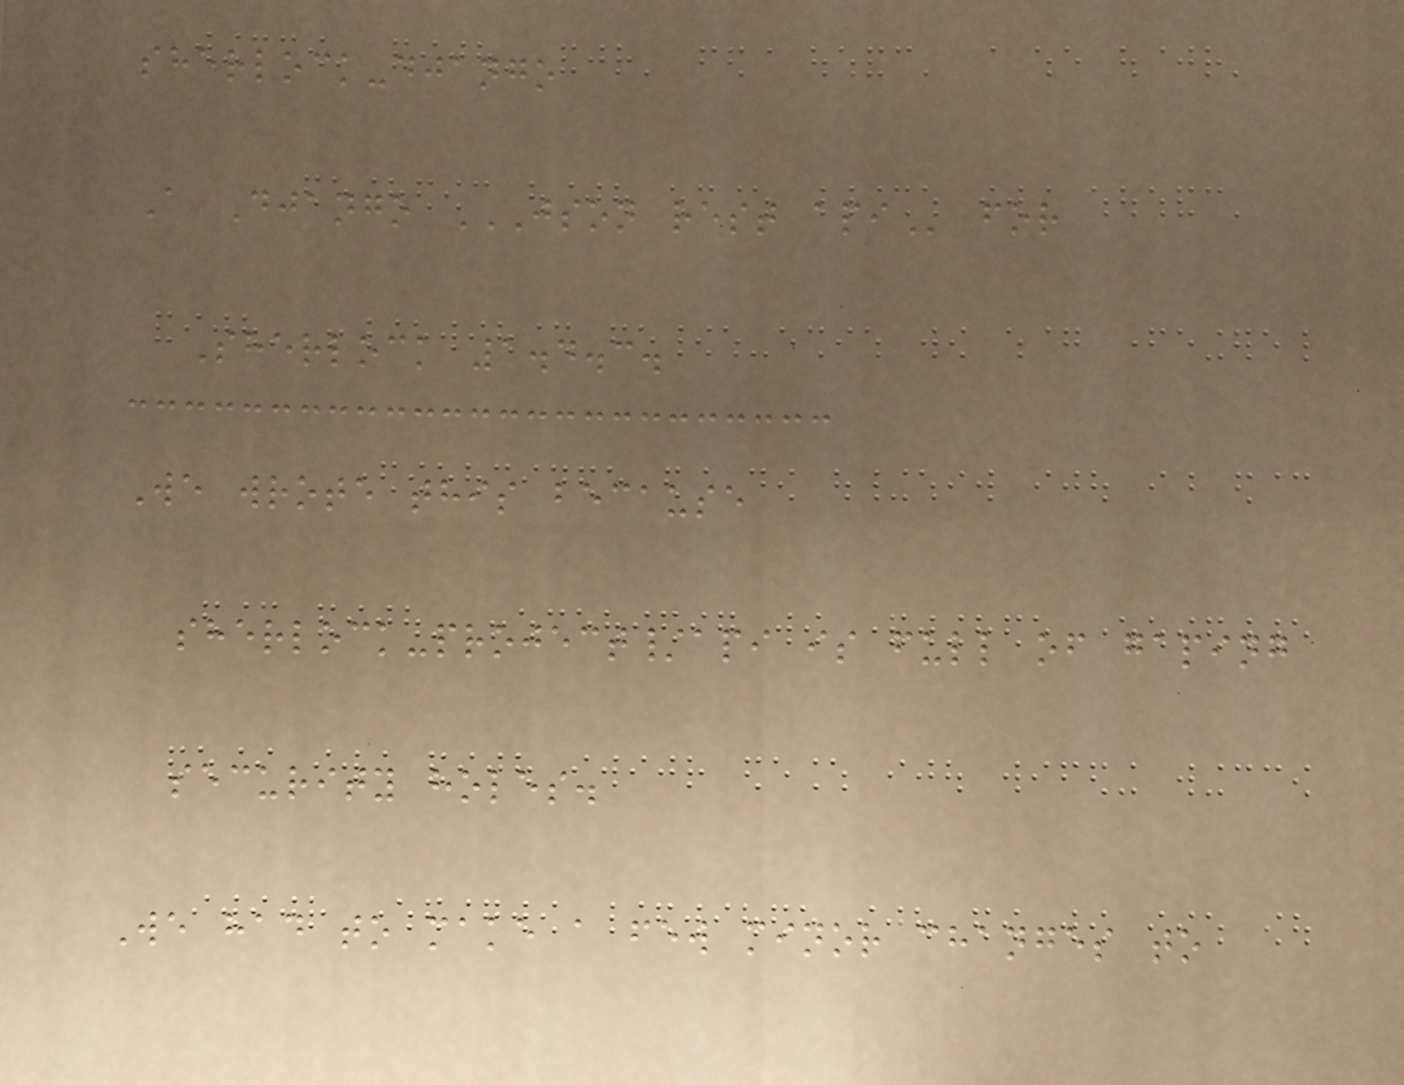sherlock-django
A Django JSON REST API for
Sherlock 1.4.3.
We wrote this because
sherlock-project/api is full of gaping
security holes.
We had to make a few minor changes to
